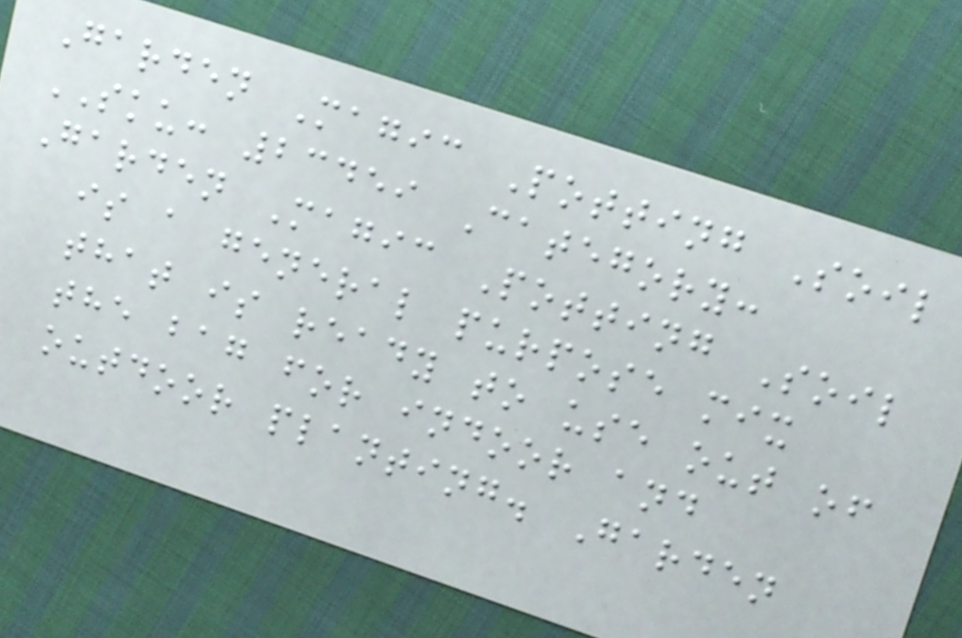Garden Magic Potting Soil
SKU: 23459 Category:
Garden Magic Potting Soil
is a general purpose mix
that is ready to use out of
the bag for indoor and
outdoor planting. Garden
